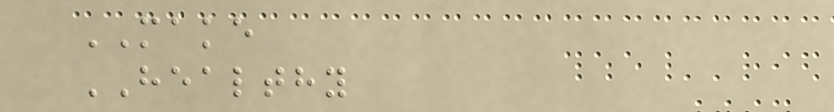MAKE
HEALTHY
